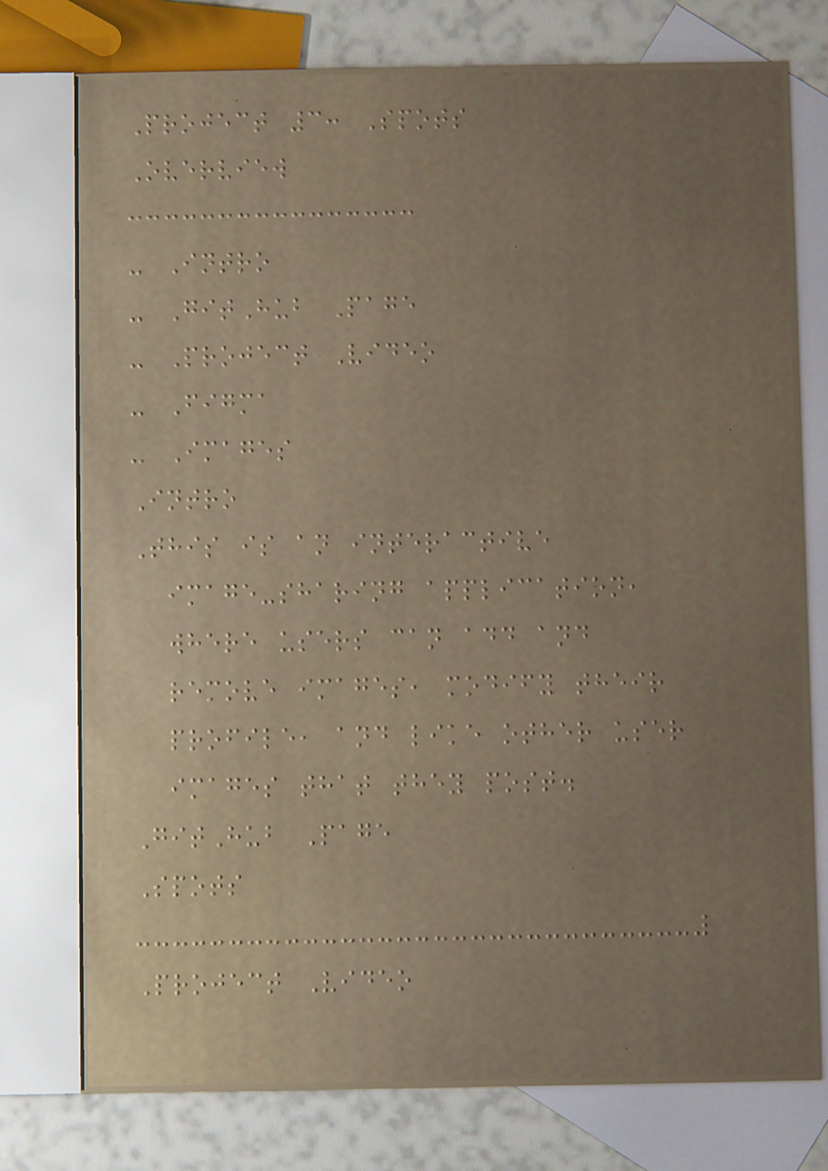Project 3: Spots
Overview
- Intro
- GitHub Page
- Project Video
- Figma
- Images
Intro
This is an interactive
image-sharing application,
where users can add and
remove images, modify their
profile, and like other user
images that they post.
GitHub Page
Spots
Project Video
